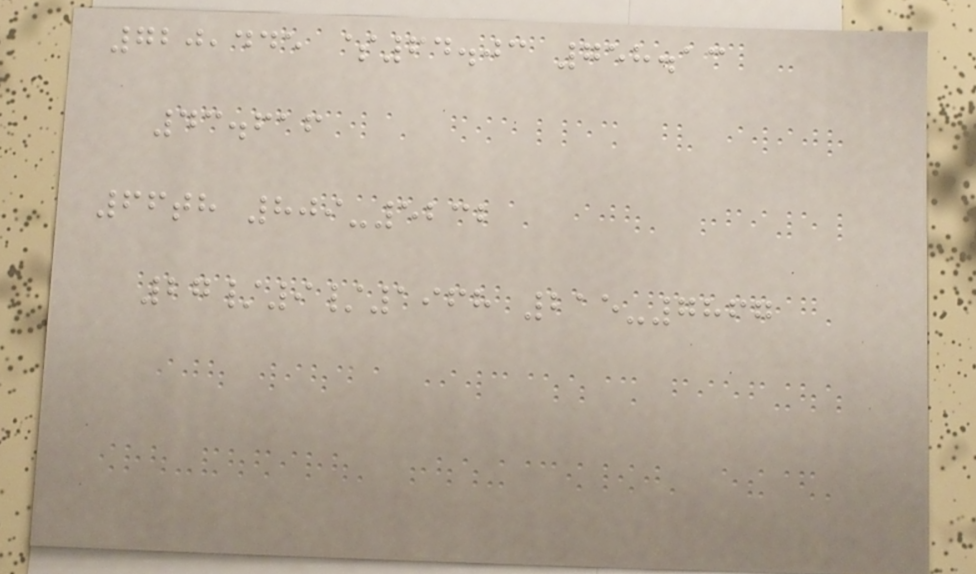720,445 $64.03 758.13
43.616
66th 809-5232
27/9/1968 215-7867
